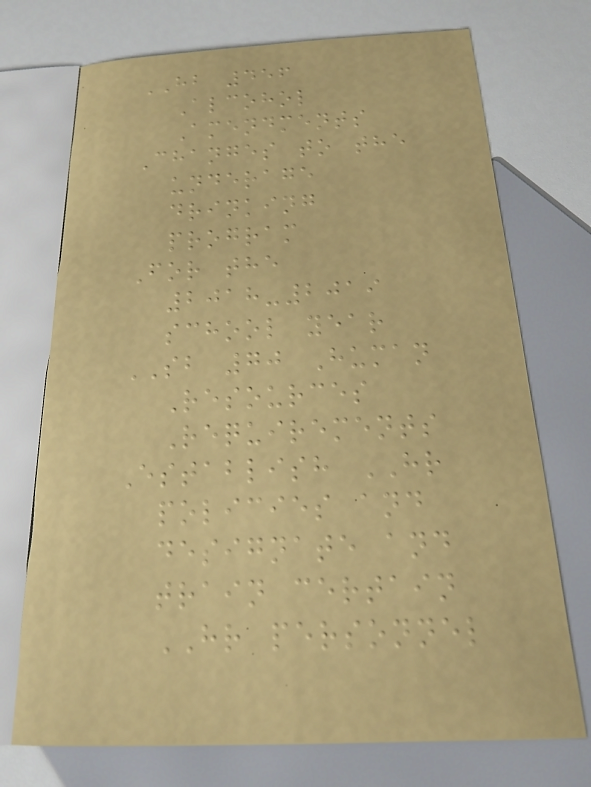HB 456
Alcohol
Amendments
Changes to the
underage
drinking
program
For the
2018-2019
school year
SB 70 Human
Resources
Requirements
Establish HR
policies and
designate and
train certain
HR personnel
